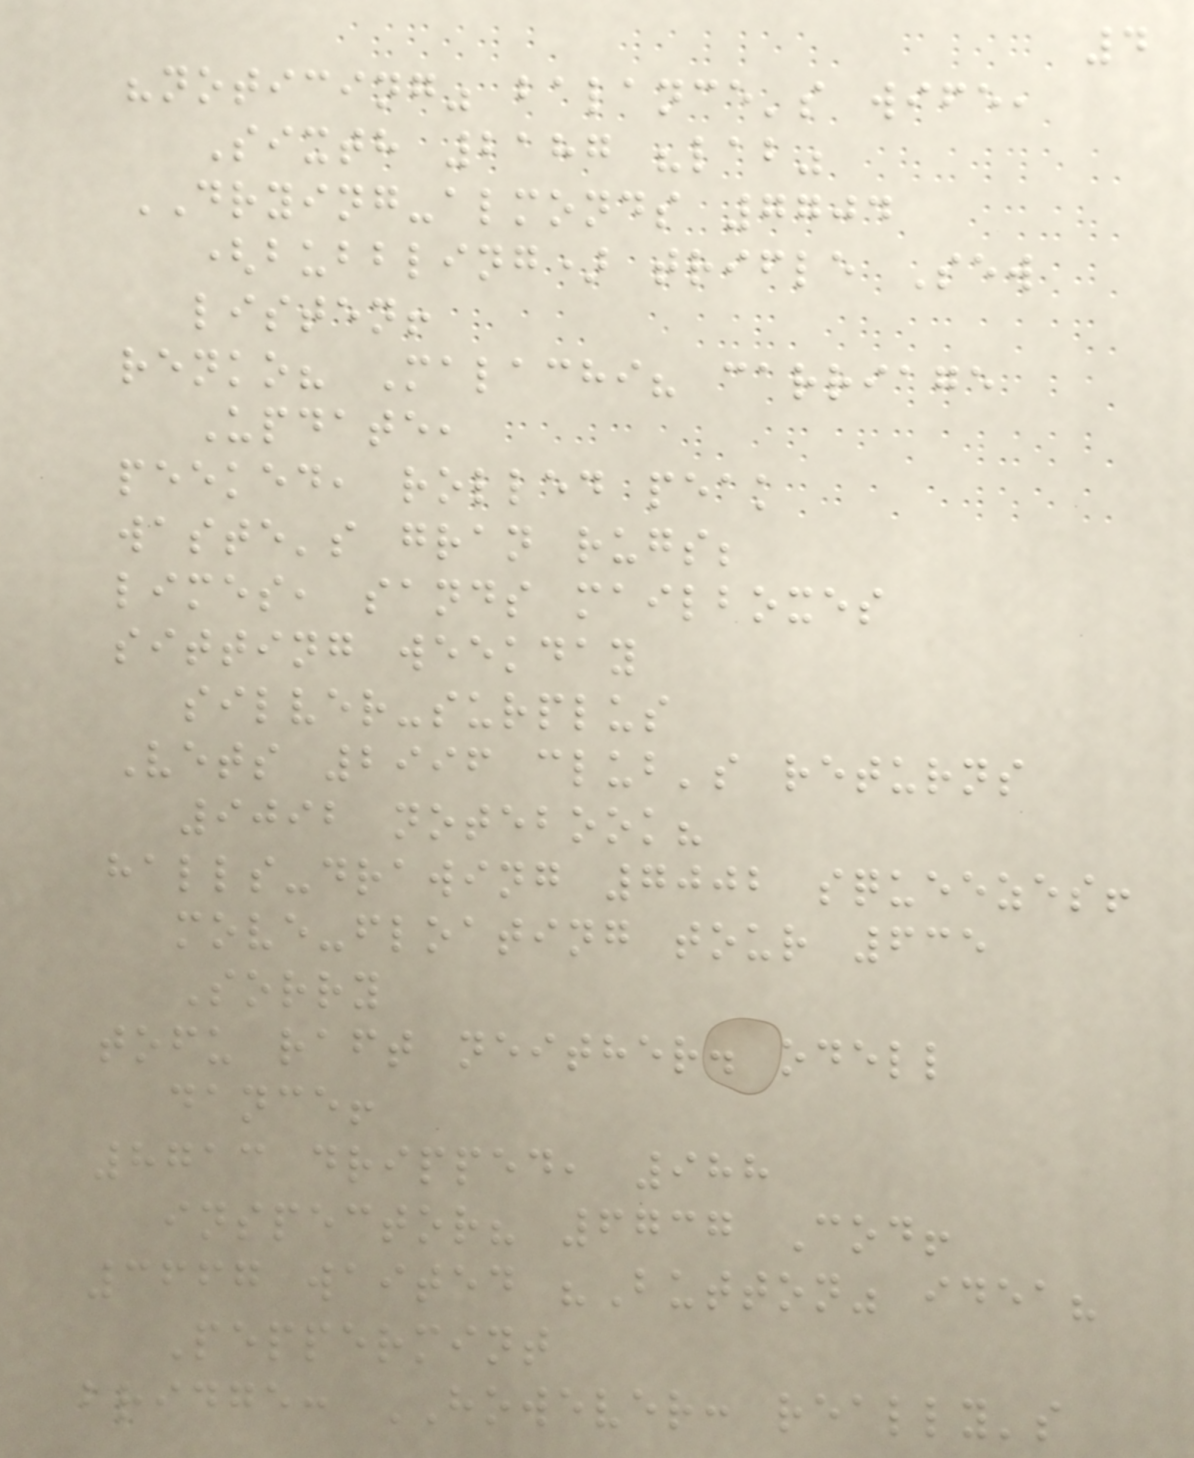4
"noticing" balance's wife,
Sixth 2187 "lab"
DRYING-almonds 7704
(bubbling) trifle Sew
listen!
renko? Malachi? carriage
Update,
peeked, rolled peak
waste's gran rugs;
limes, sands mailboxes
sitting weekday
silver-surplus
Vets 2996 club's returns
9092 notebook?
halls-drawing 7002 squeezes!
move-floating tour 635
Sorry
tofu raft neither. odell
dance!
8713 dripped, 988
inspector? 6737 Cod!
3667 waited "Button" idea?
Peppermint
bridge: HOWEVER: really's
